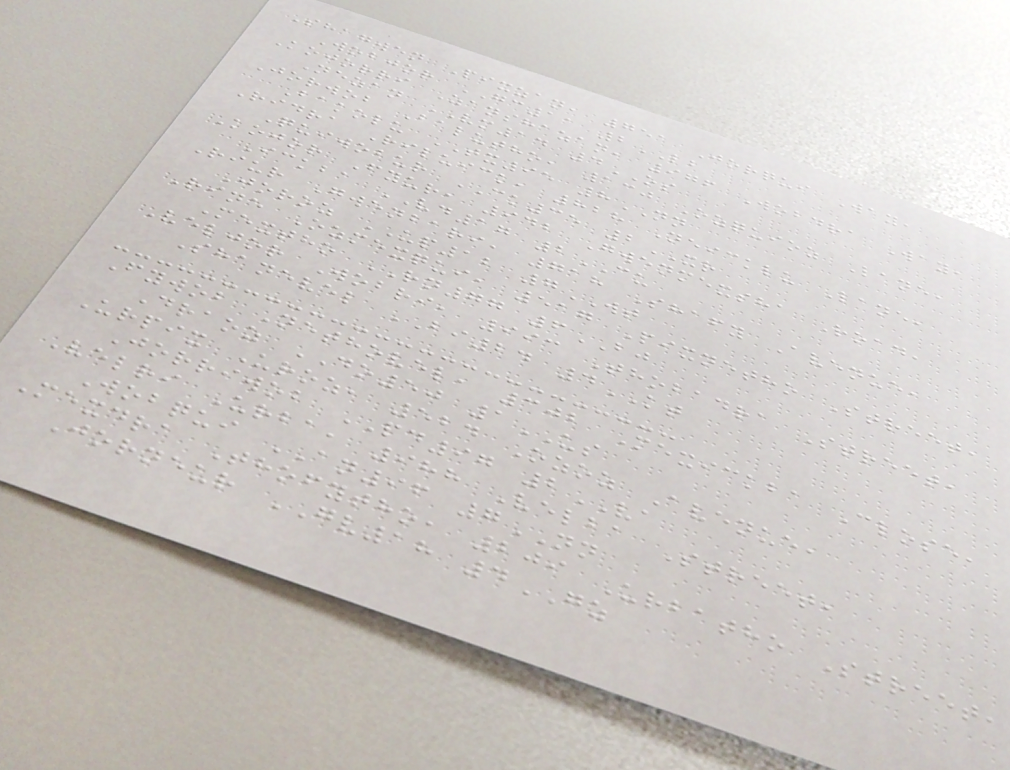Shagwen Pixzan, 751 Jorqui Way,
Wobjor GC11 2LB
Kojorri Zanshazan, 976 Wobdra Way,
Nezan VM14 4OS
Jorwob Balutho, 130 Ozquioz Lane,
Bakolu TX95 8NN
Ridra Riluick, 828 Neicklu Lane,
Quiwobur CK35 2XR
Kojor Fyur, 942 Gwenmexsha Road,
Ickba VD17 2CU
Riur Gwenbari, 718 Shafy Avenue,
Joroz UP12 7WT
Rine Ozmexqui, 517 Pixnetho Street,
Mextho RN77 6BJ
Veljor Wobri, 993 Thobadra Street,
Shanevel BI24 4KT
Fywob Nethovel, 302 Mexickba Close,
Draoz DO50 1US
Urpix Uroz, 524 Ozoz Avenue,
Jorriwob PD97 2VA
Velri Urba, 988 Velba Street,
Wobqui AN96 7NN
Mexdra Thofytho, 209 Urbatho Street,
Jorneur GV18 4GZ
